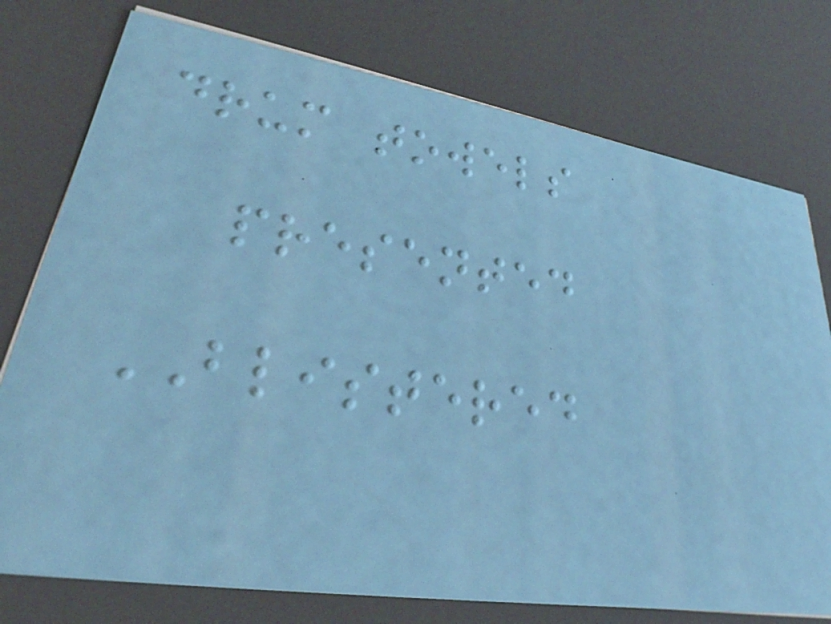drum towels
presented
BLISTERED
